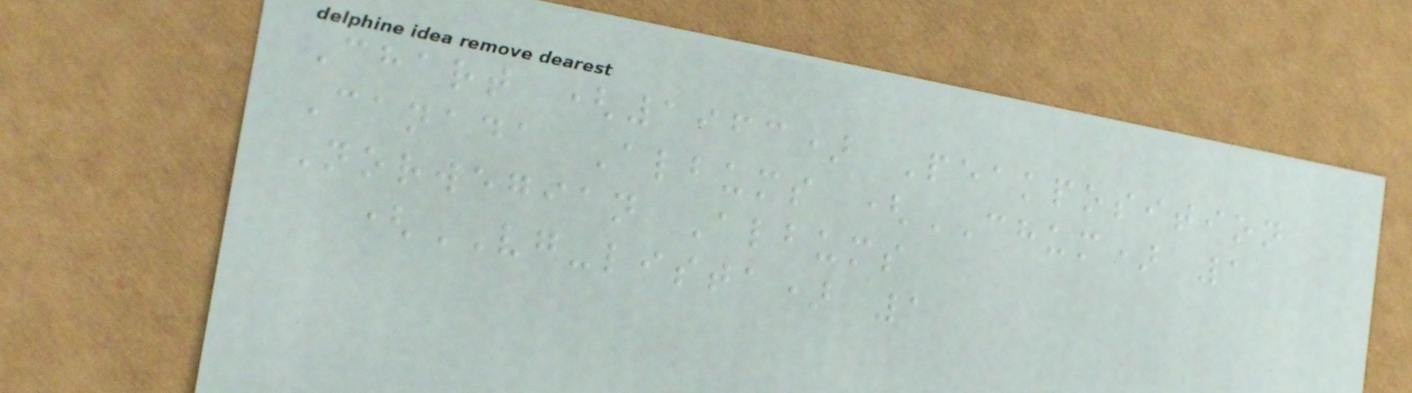Chart (1963) Peakposition
Canada Albums (CHUM) 1
Norwegian Albums
(VG-lista) 1
